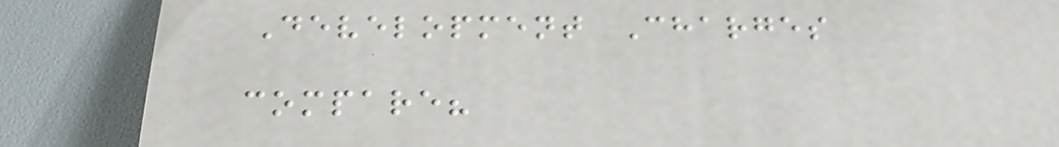Development Charges
compare?
